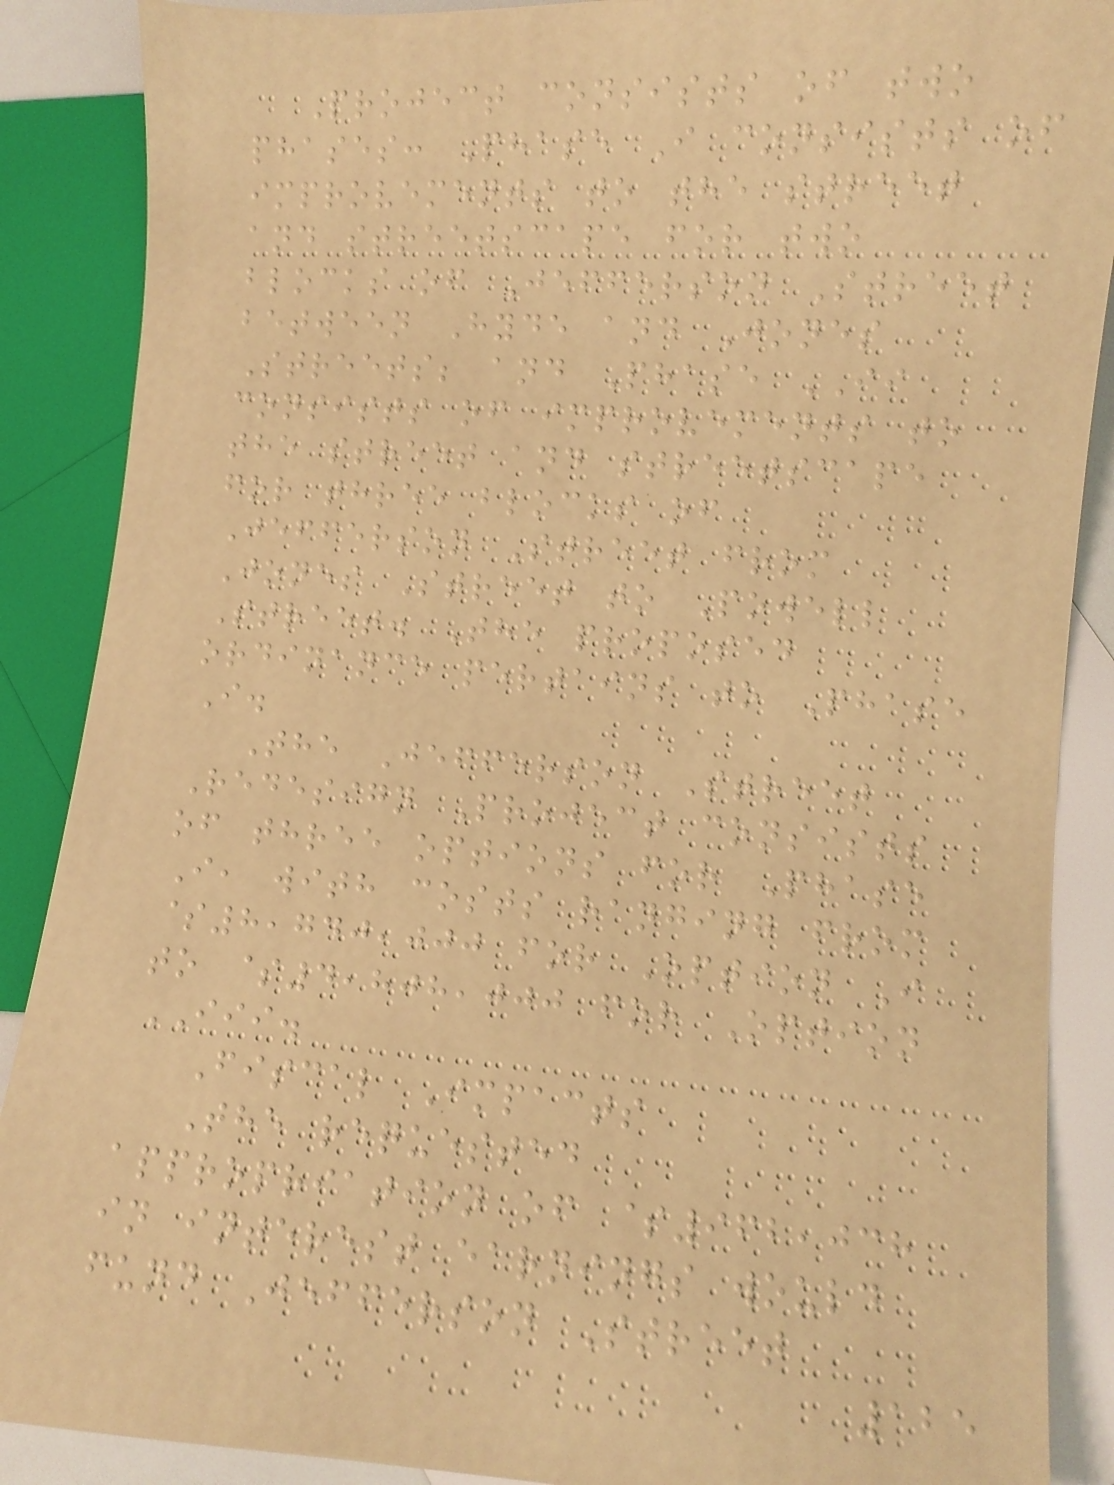Project consists of two
phases: Phase I consists of
improvements to the street
and streetscape for two
blocks of Jefferson Street
between Hyde and Jones
Streets; and Phase II
consists of improvements to
the street and streetscape
for three blocks of
Jefferson Street from
Jones Street to Powell
Street. The proposed
ordinance pertains to Phase
I.
The Jefferson Street
Redesign Project consists
of three options for Phase
I, with costs ranging from
$8,740,000 for Option I
to $4,808,000 for Option
III.
Fiscal Impacts
The requested
appropriation of $962,038
in interest earnings would
fund Jefferson Street
125
